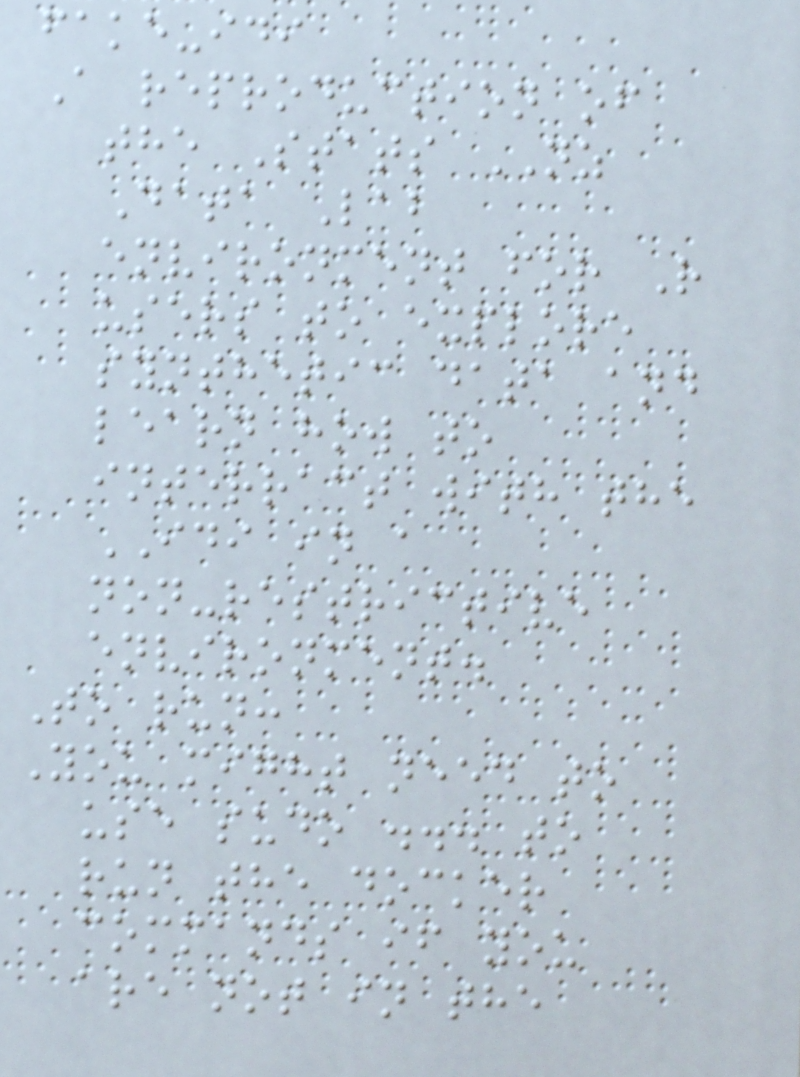fake-idi
A reproduction of
the Stats NZ
Data Lab
environment for R
users to explore
synthetic data and
learn how to
interract with the
IDI in a
non-restrictive
environment.
To run:
You might need to
use sudo ... to
run the docker
commands if you
are not in the
